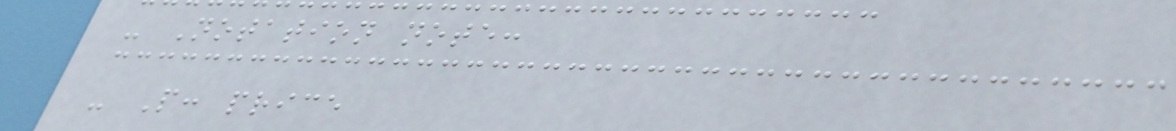- Notation note:
- P: price
